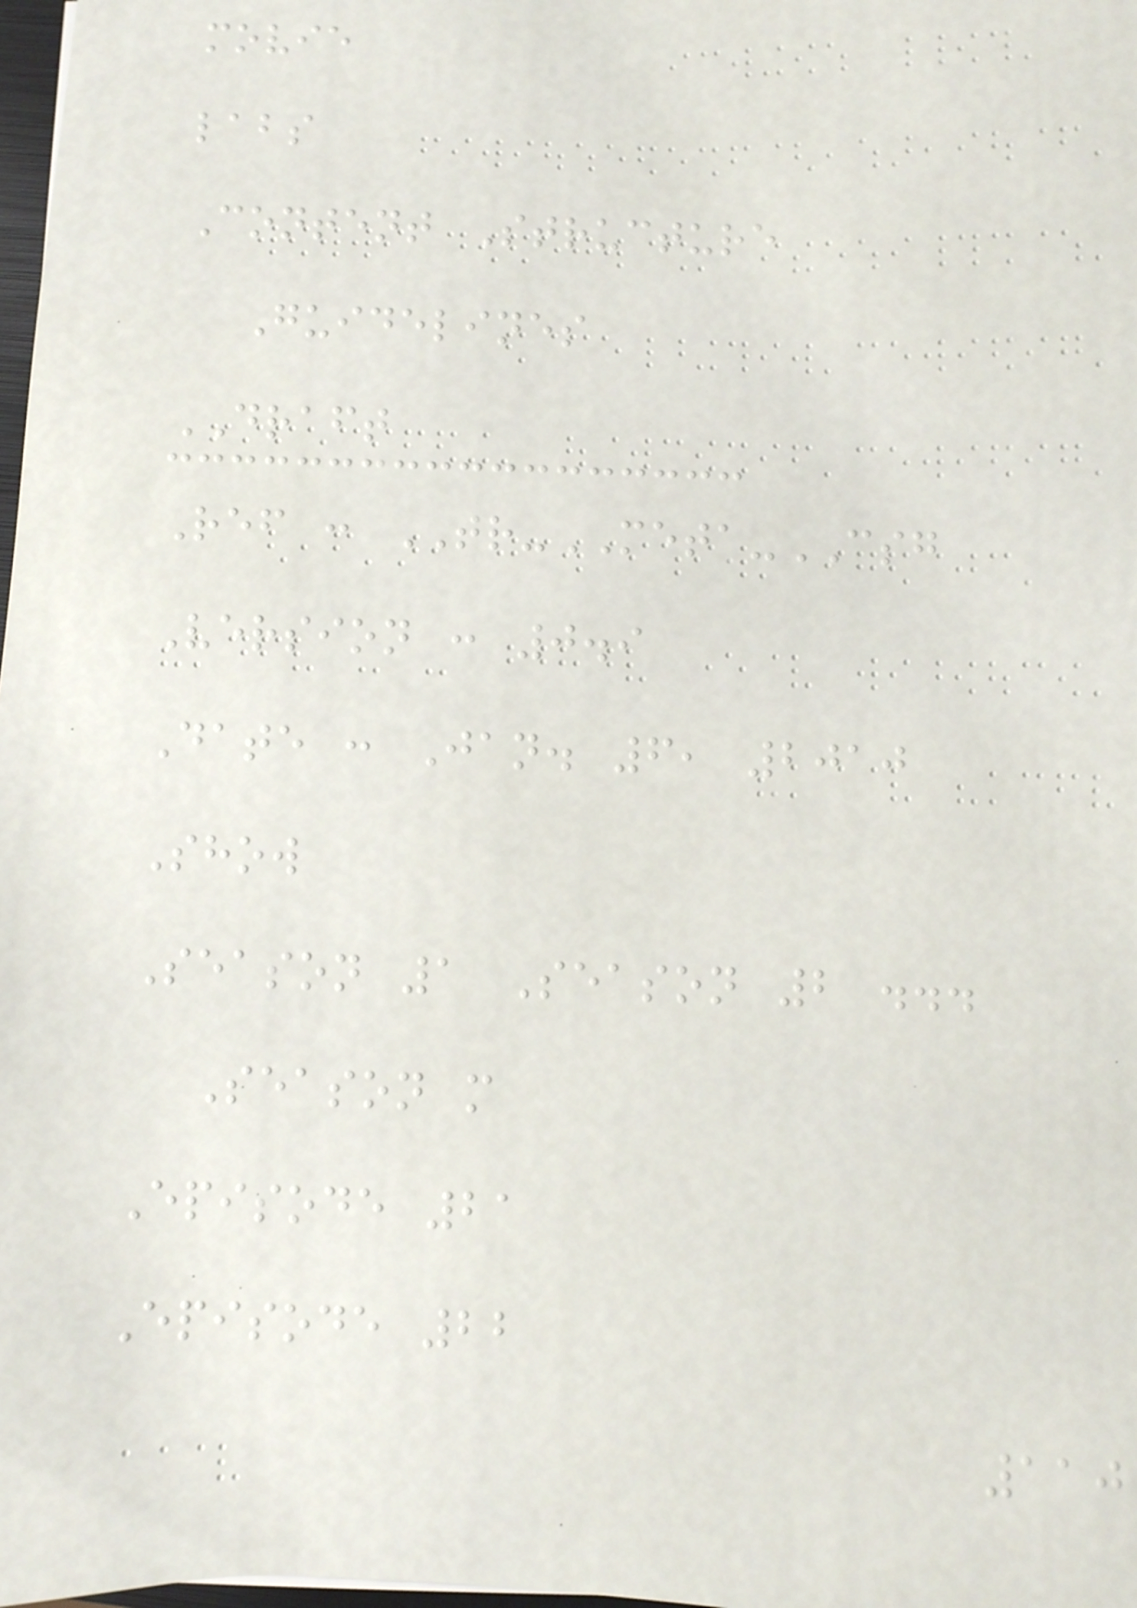movie
labs
Content Structure
Guidelines
DRAFT
Ref : TR-META-CSG
Version : 0.9
Date : Jan. 6, 2010
Show
Season 1 Season 2 ...
Season m
Episode 21
Episode 22
110
